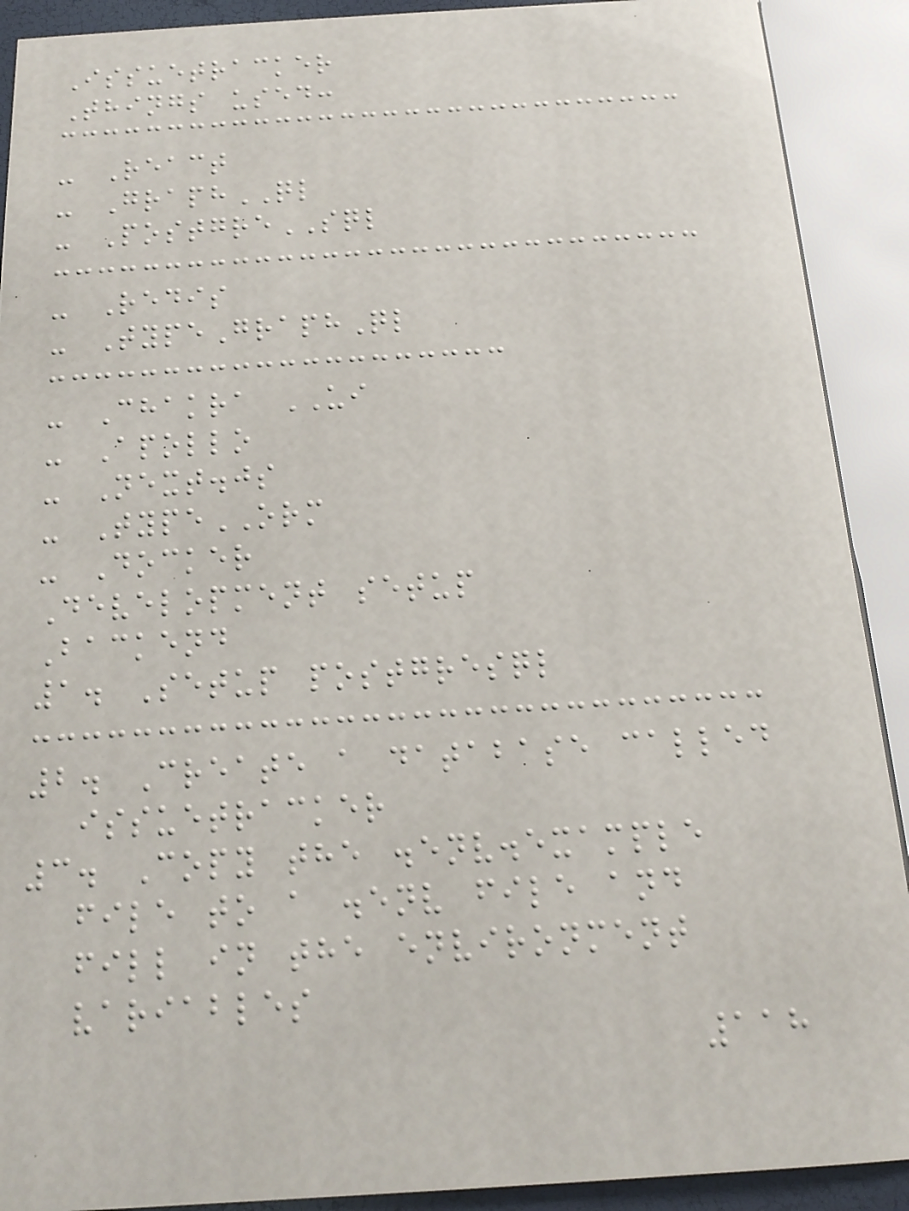Issuetracker
Things used:
- React
- GraphQL
- PostgreSQL
- Redis
- TypeGraphQl
- Chakra UI
- Apollo
- Next.js
- TypeORM
- Docker
Development setup
Backend
1. Setup postgresql
2. Create a database called
issuetracker
3. Copy the .env.example
file to a .env file and
fill in the environment
variables
118
